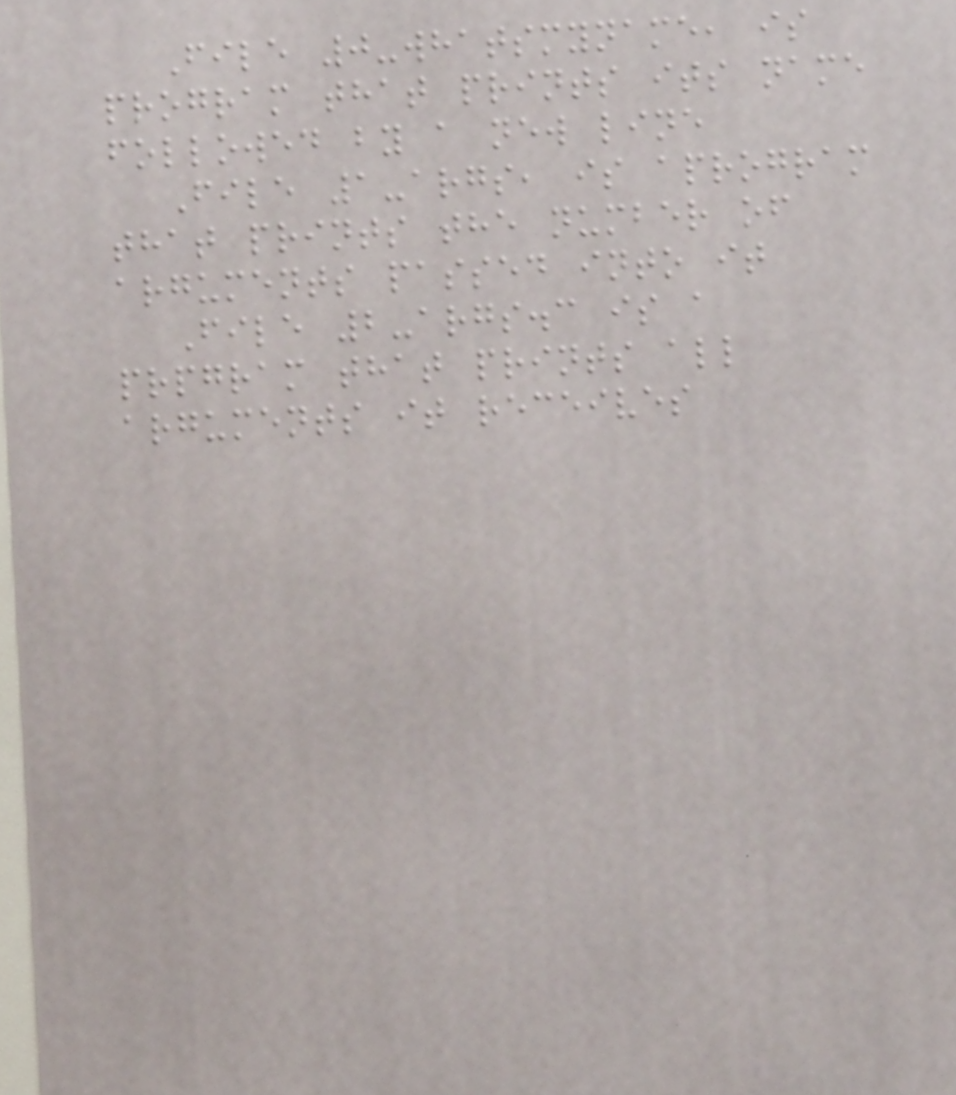File 0-whatsmyname, is
program that prints its name
followed by a new line
File 1-args, is aprogram
that prints the number of
arguments passed into it
File 2-args.c is a
prpgram that prints all
arguments it receives
